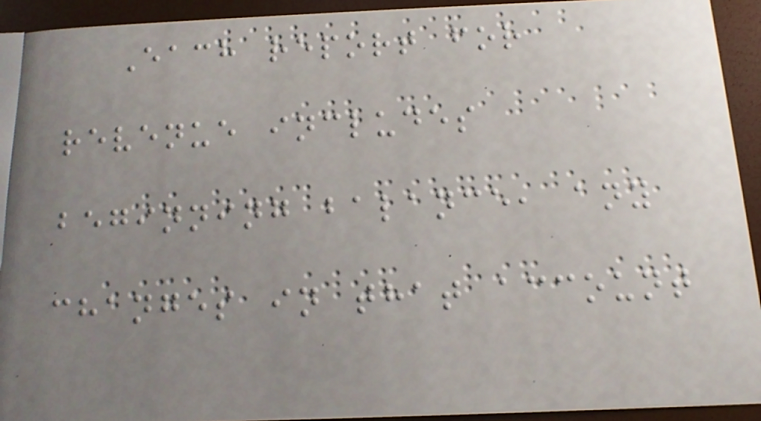Each report for
revenue includes
beginning balance, any
changes in that account
